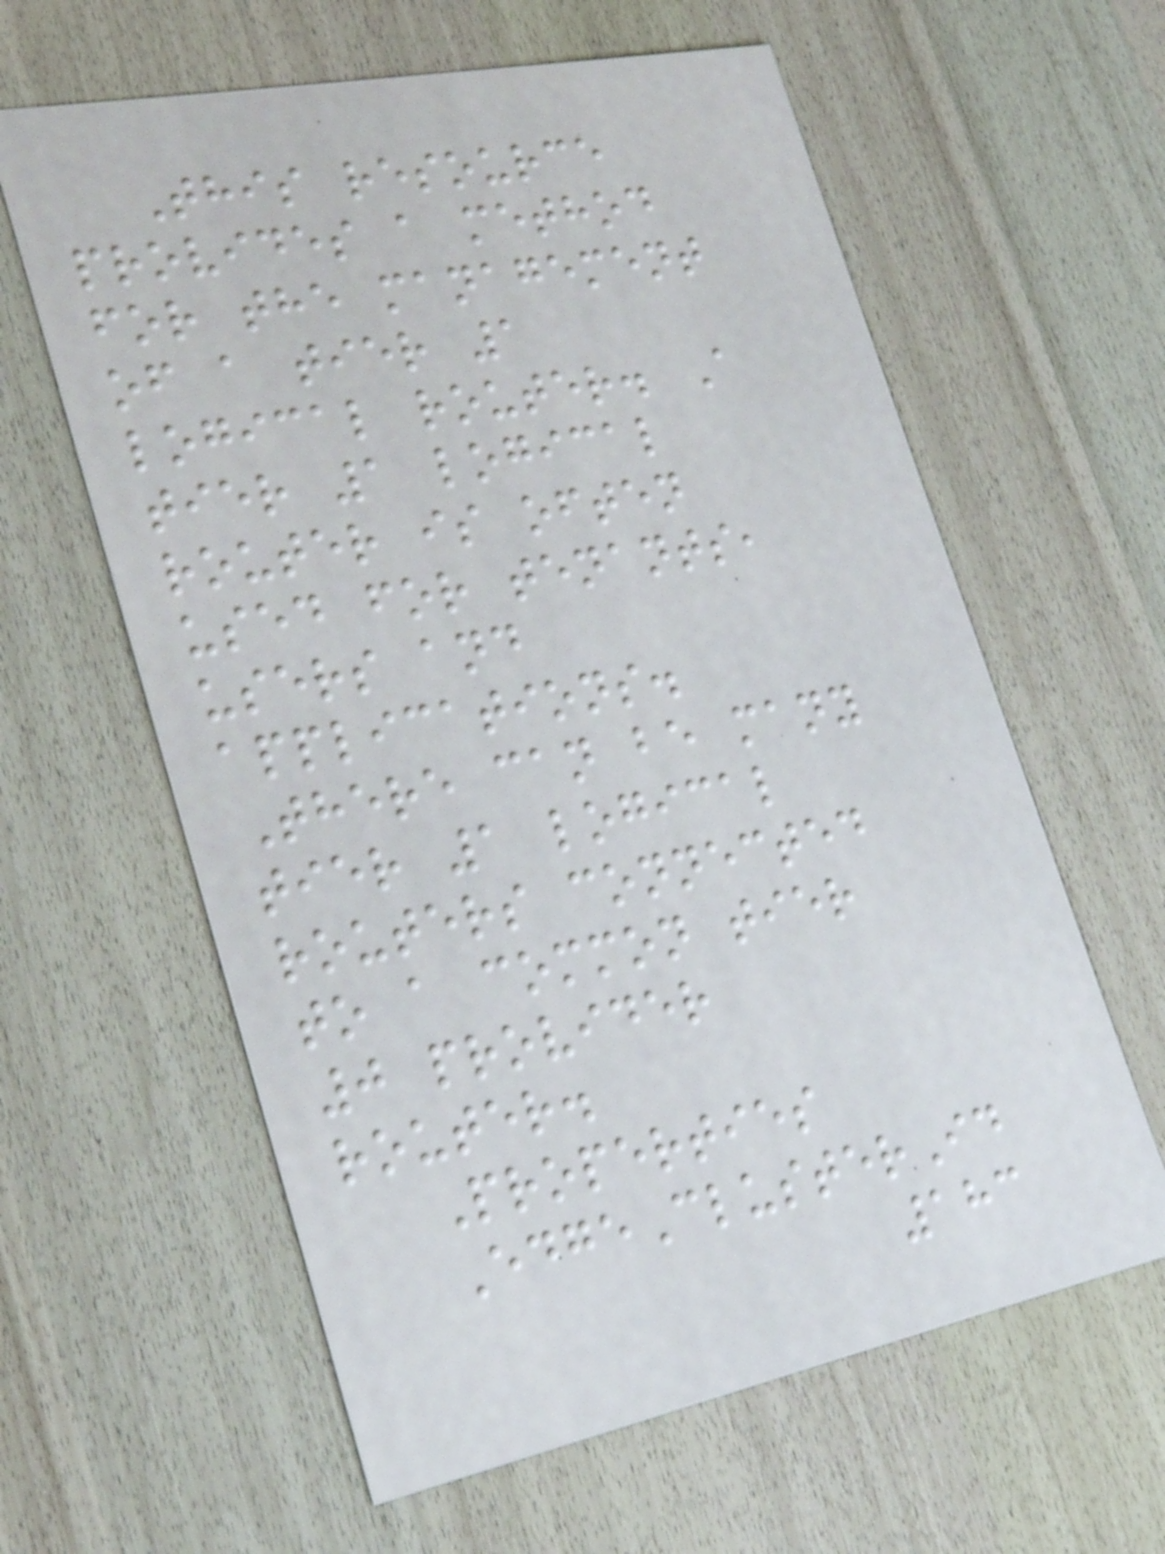This resource
provides a method
for the management
of a tier 1
logical router. A
tier 1 logical
router is often
used for tenants,
users and
applications.
There can be many
tier 1 logical
routers connected
to a common tier
0 provider
router.
Properties
EdgeClusterId
183
